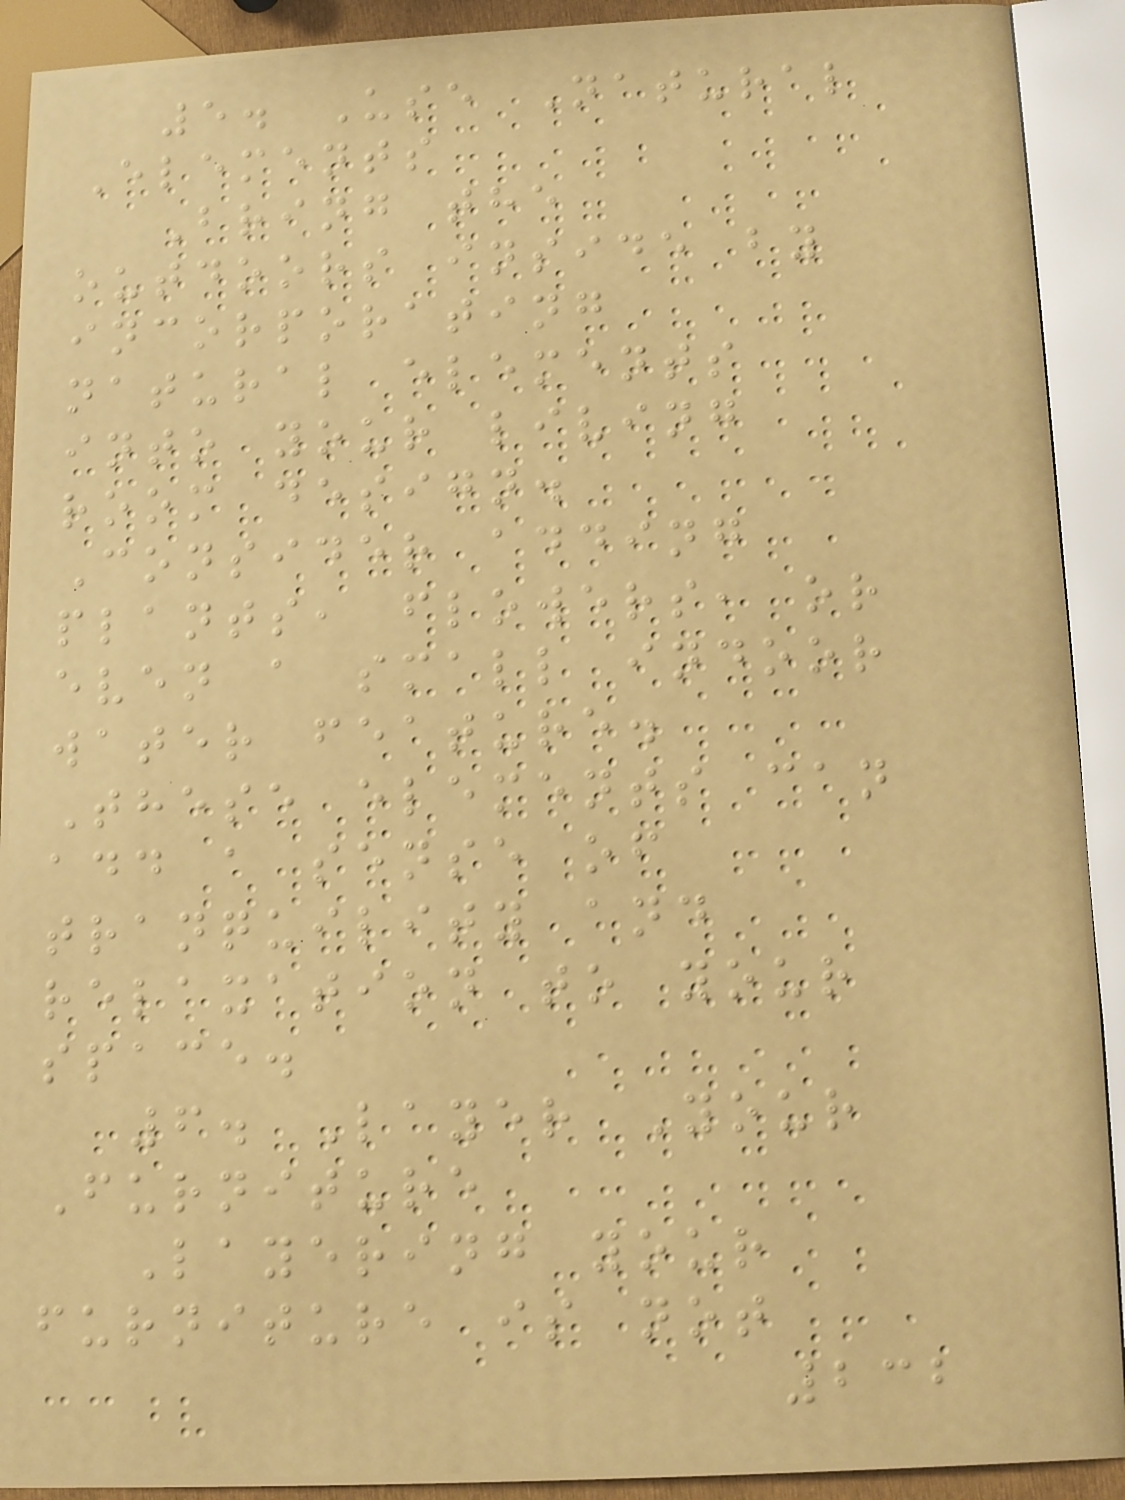5. Use Natural
Elements
Bring the
outdoors inside by
incorporating
natural elements
into your living
room design.
Consider adding
plants, flowers, or
even a small indoor
water feature.
These elements can
add a sense of
tranquility and
relaxation to your
space.
6. Layer Your
Furniture
Layering your
furniture is not
232
